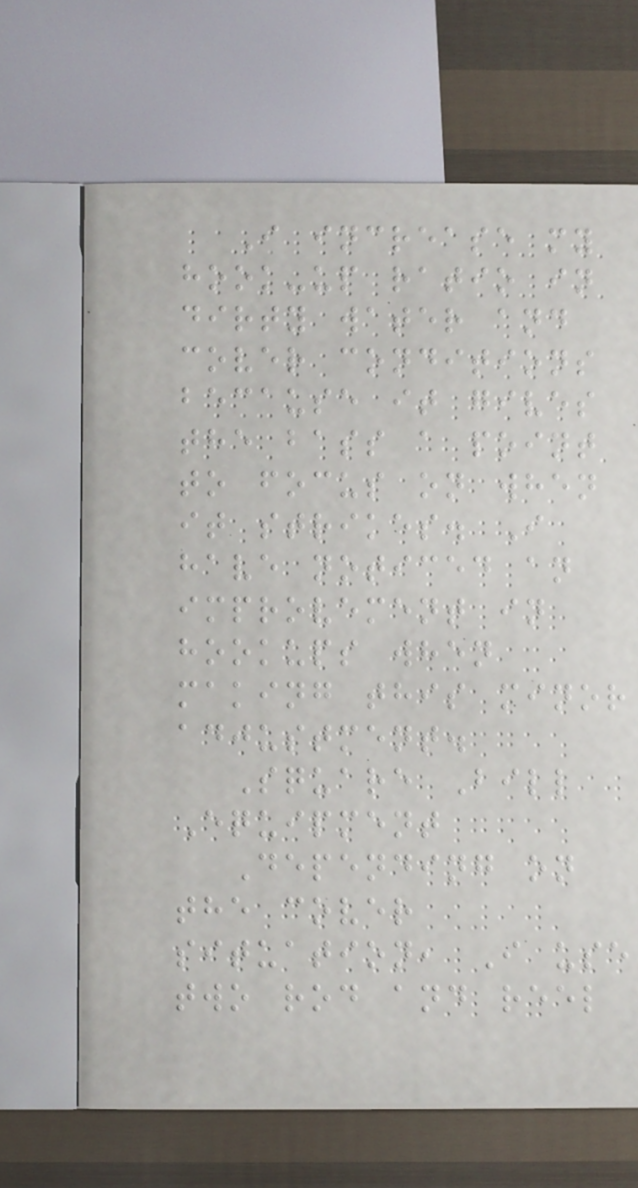I increase my
hook-up ratio in
dirty water and
cover conditions
because it gives
the bass a point
to focus on when
it strikes. I
have noticed an
improvement in
hookups when
making this minor
adjustment.
Square Bill
Equipment
Depending on
the cover
situation, I use
two rod and reel
